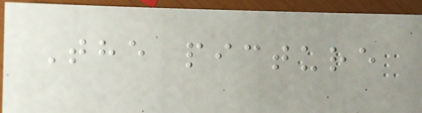The picture
